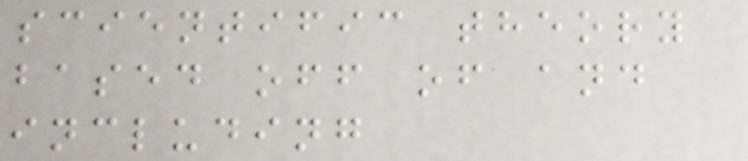scientific theory
based off of and
including
